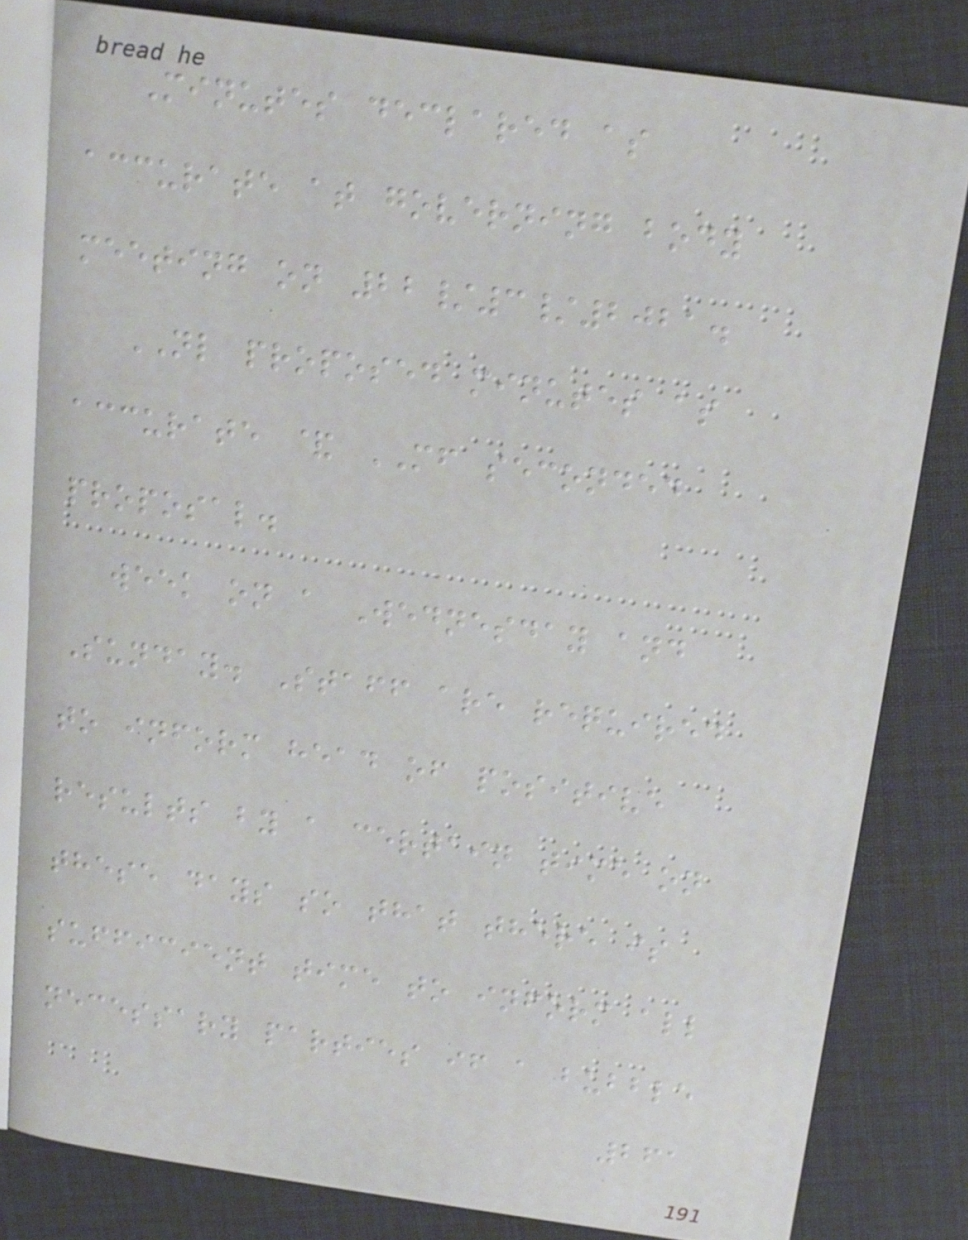Minutes declared as
accurate at governing body
meeting on 22/3/2021.
NL proposed minutes as
accurate & MF seconded
proposal.
week on a Wednesday and
Sunday. Staff are required
to inform head of positive
results by a certain time on
these days so that there is
sufficient time to inform all
necessary parties if a bubble
261
